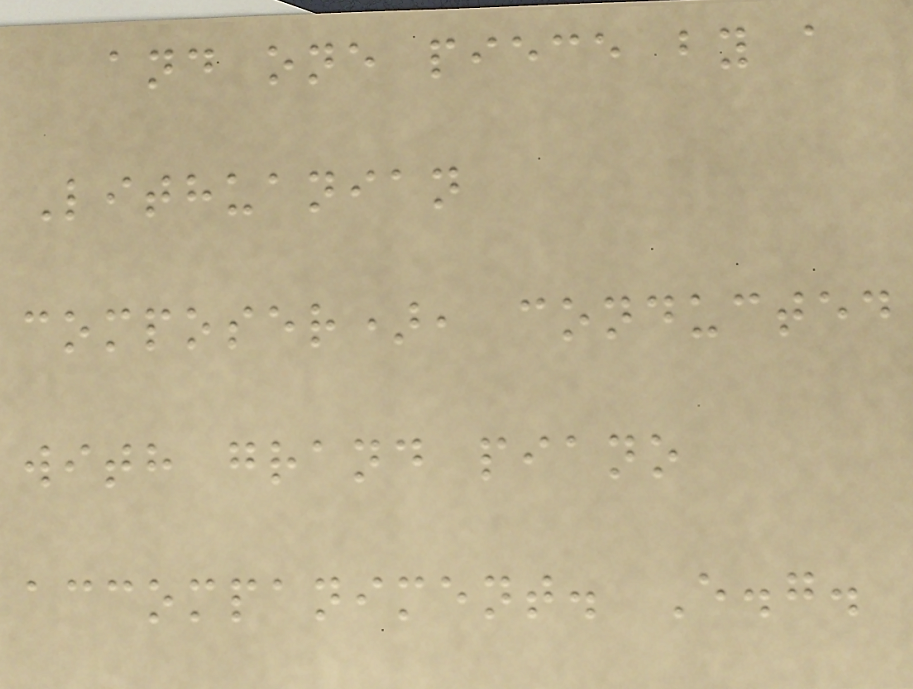and one piece by a
Lithuanian
composer), conducted
with grand piano
accompaniment. E.g.
